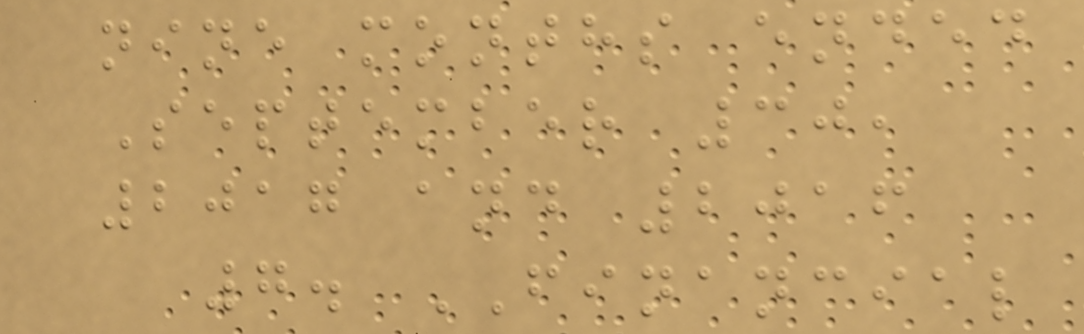nine months ended
September 30,
2017 and 2016
7. FINANCIAL
